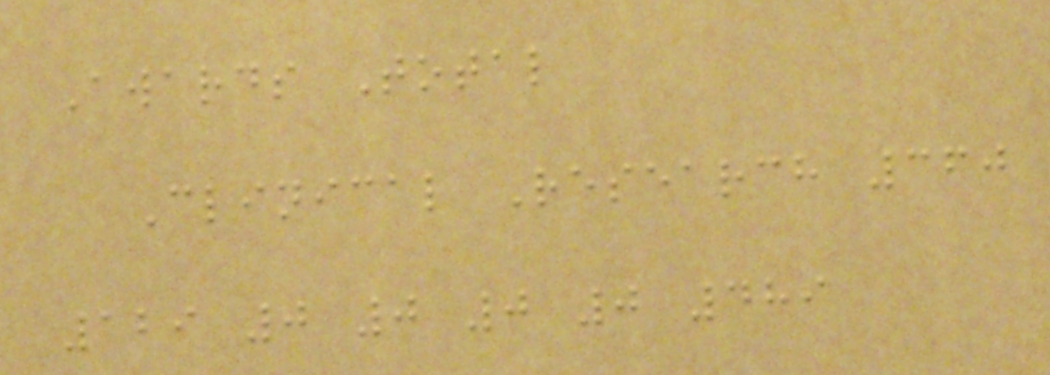Awards Total
Clinical Research 360
129 0 0 0 0 489
